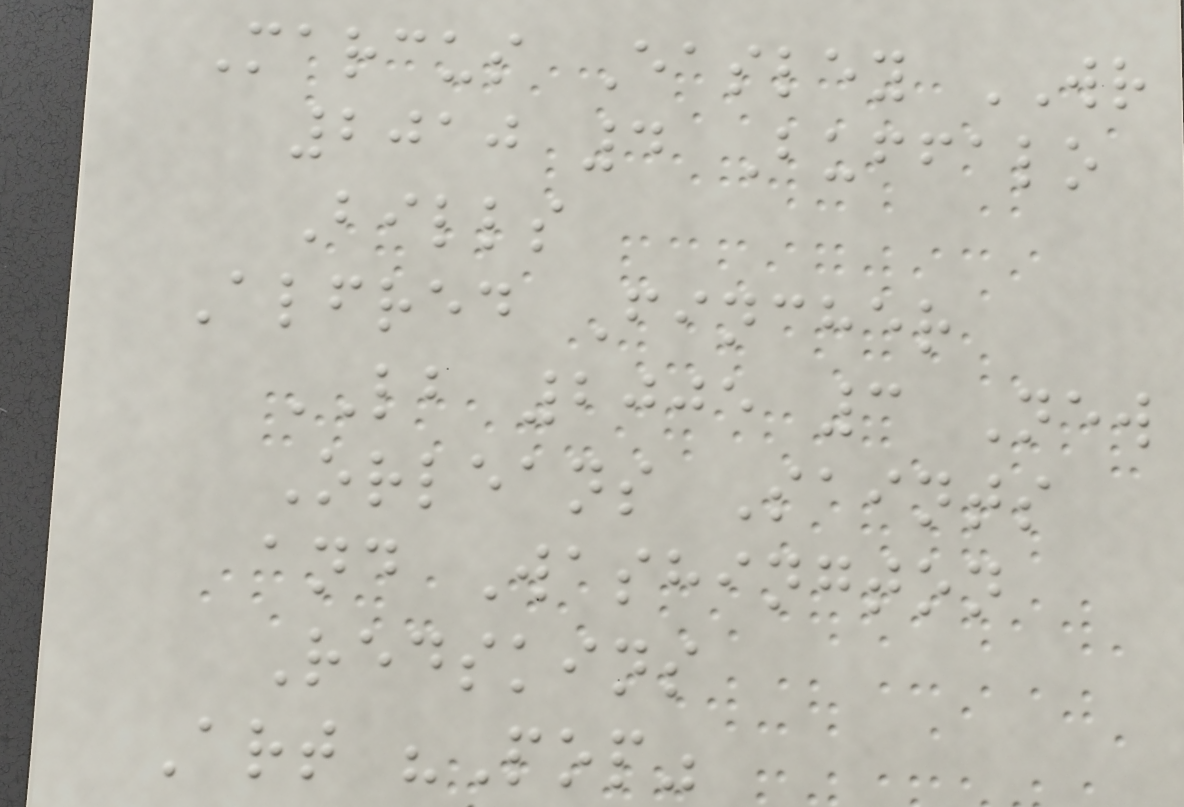Marcus Easley WR
2010 4 Buffalo
Bills
Alfred Fincher
LB 2005 3 New
Orleans Saints
and Washington
Redskins
Art "Pop"
